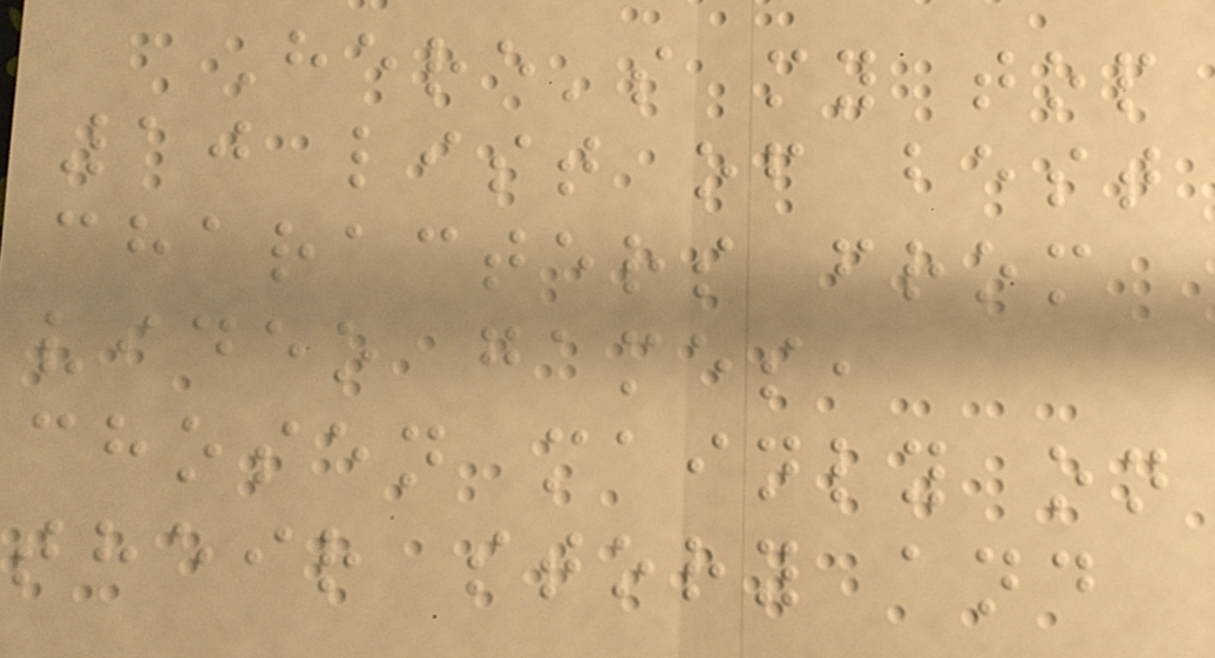Here's my top
10 list of best
characters from
video games,
chosen mainly on
their story and
